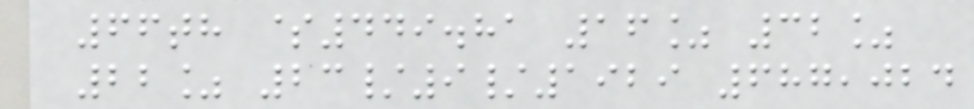66th $449.81 16% 32%
22% 23/9/1929 687,024
